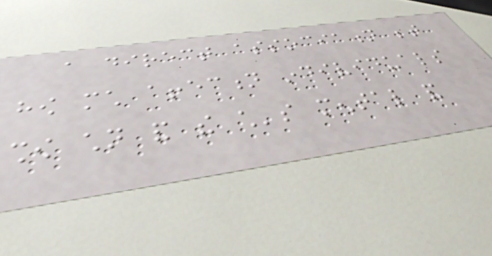a direct association between
how much affection individuals
show children and the child's mental and
